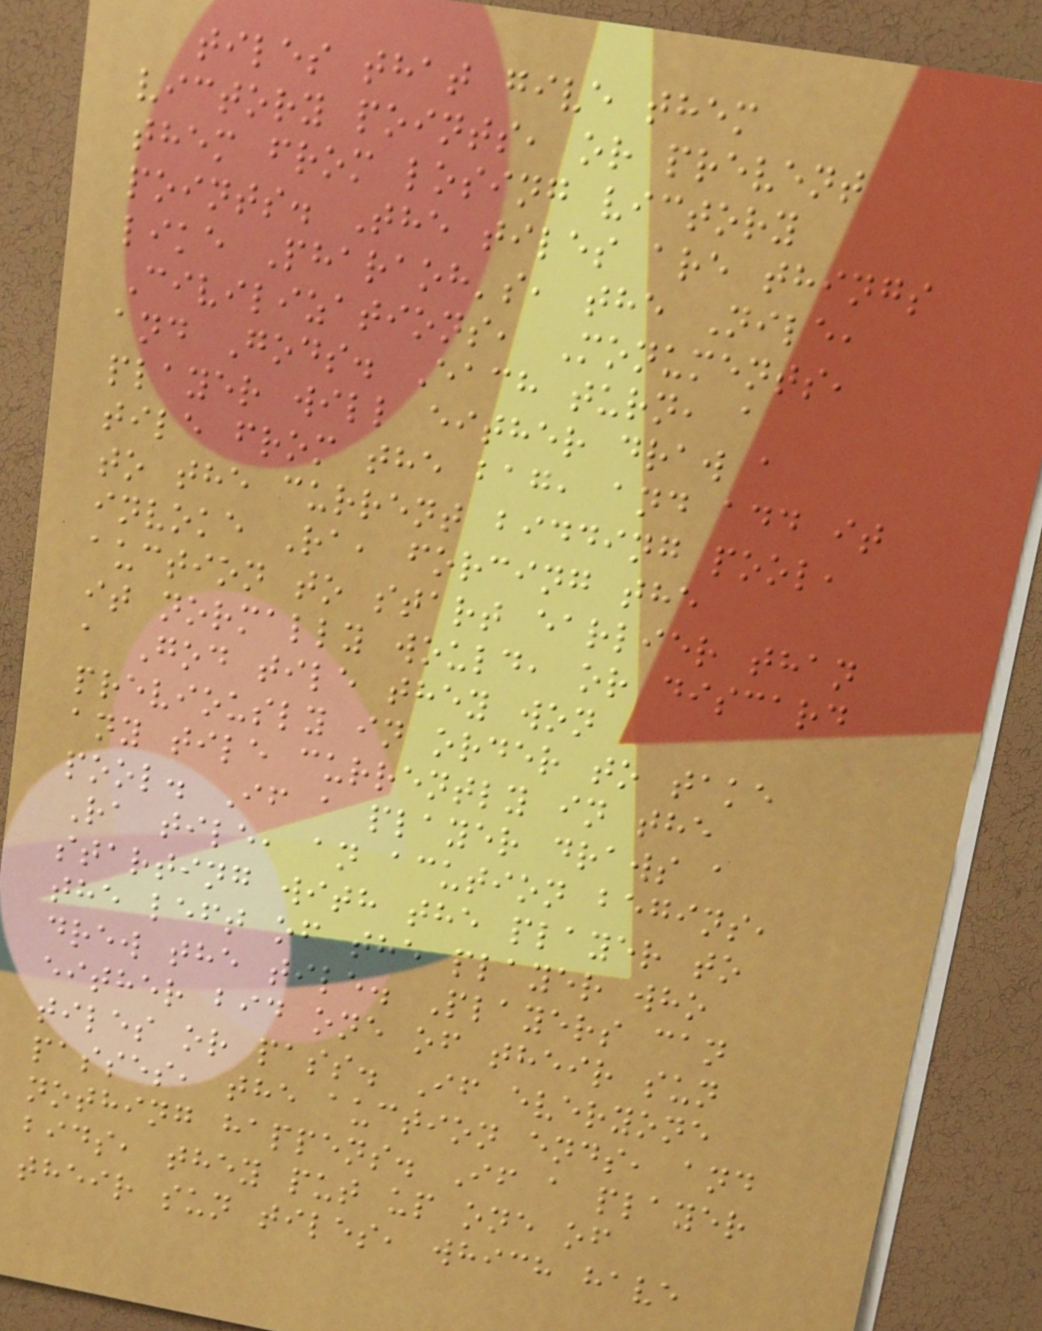tiles that give them
victory points, or prevent
them from losing victory
points. The tiles are things
like Pharaoh's, the Nile,
Civilizations, Monuments,
and Gods. Each turn, a
player will either draw a
tile from the bag, and add it
to the current bidding pool,
invoke Ra, forcing the
auction to start earlier than
it normally would, or discard
a God tile they won
previously in order to take
any tile currently in the
pool. If a player draws a
Ra tile, an acution begins,
starting with the player to
the left of the player who
drew the tile. Players can
either bid one of their sun
tiles or pass. If everyone
passes, the auction ends, and
nothing happens. If a player
bids, they put up one of
their sun tiles, which have
